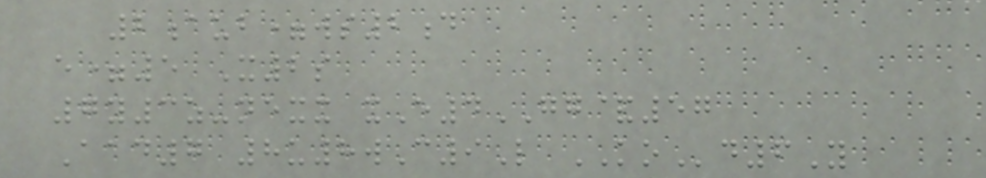2aub=ws2d
e=5 X2s
7y3z-nexx xE4GG&57
Aad7 8u8wC9L KOd6Y
